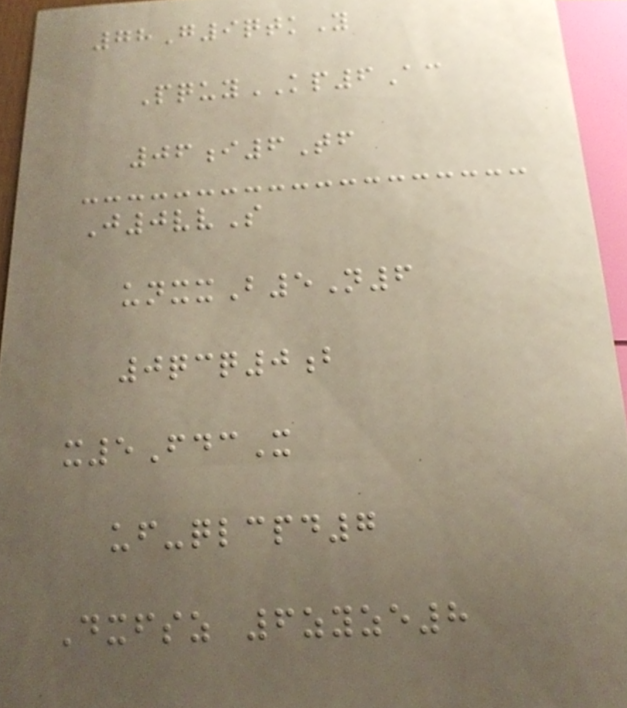78G9qtkY
PquyKP6Ac
06i6Tf
J0vvS
unxxB5N6
0qcq0b
x5FdcX
uf-qlcpd7
Dxfsz 6zyze8
